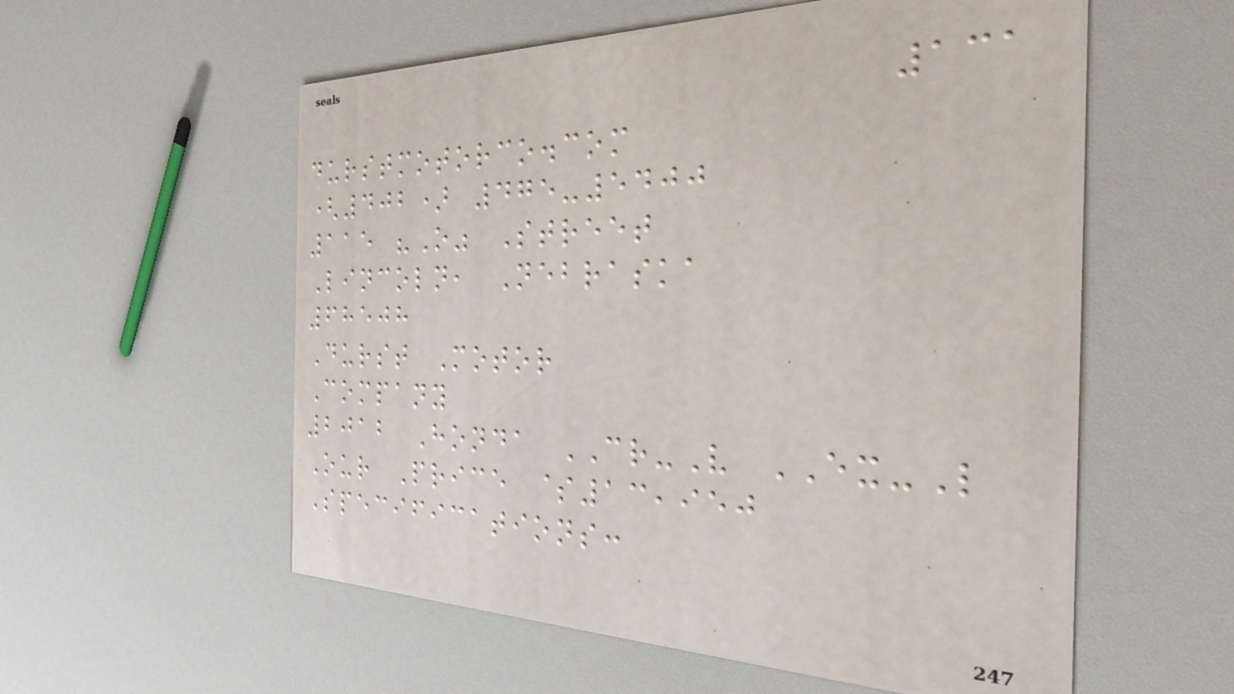131
durstmotorco.com
(402) 475-5400
115 "O" Street
Lincoln, Nebraska
68508
Durst Motor
Company
2012 Honda CR-V EX-L
Our Price $13,950
Specifications:
